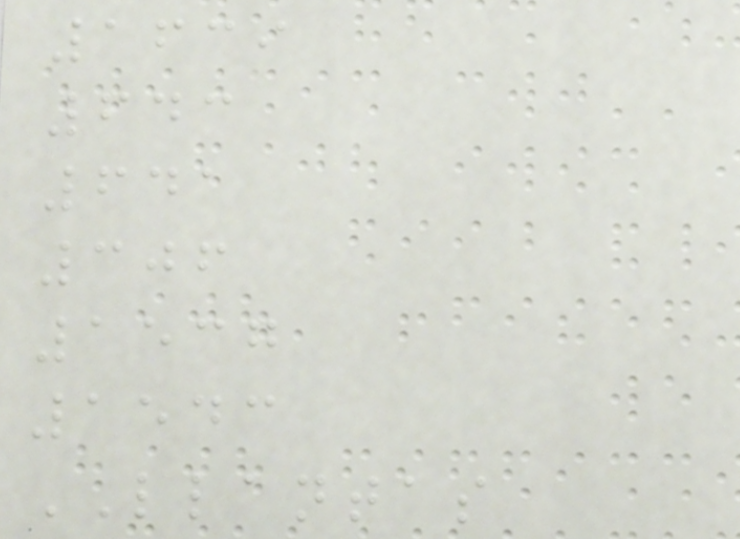1639
643
641
306
1537
1543
LLANTAS
